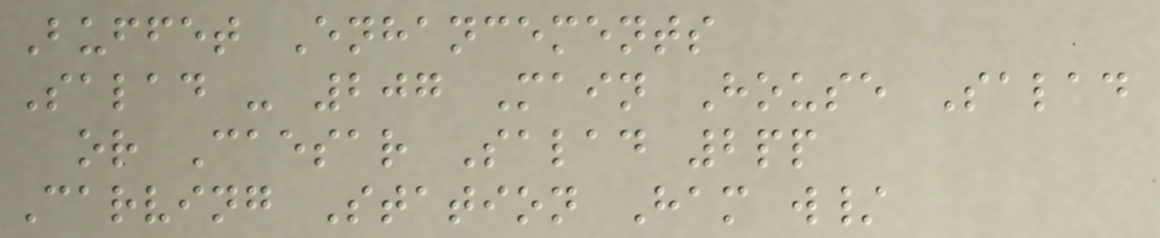Buffet Enhancements
Salad - 207 Main House Salad
or Caesar Salad 2pp
Carving Station Ham w/
